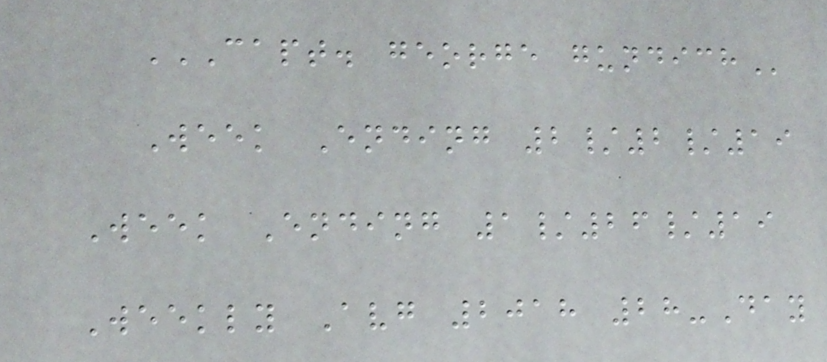CAPT. GEORGE GUNDICH
Week Ending 2/2/19
Week Ending 1/26/19
Weekly Avg 2018 28-Day
